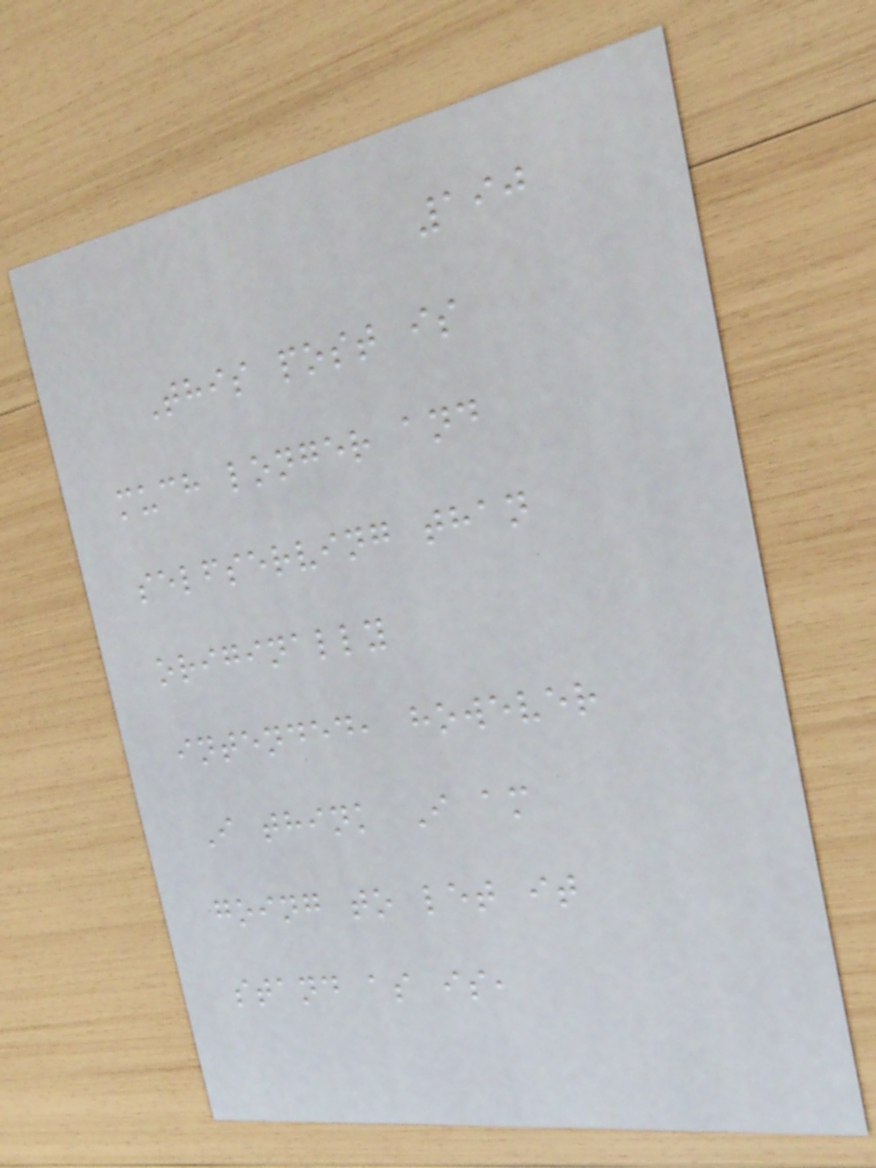190
This post is
much longer and
selfserving than
originally
intended, however
I think I am
going to let it
stand as is,
